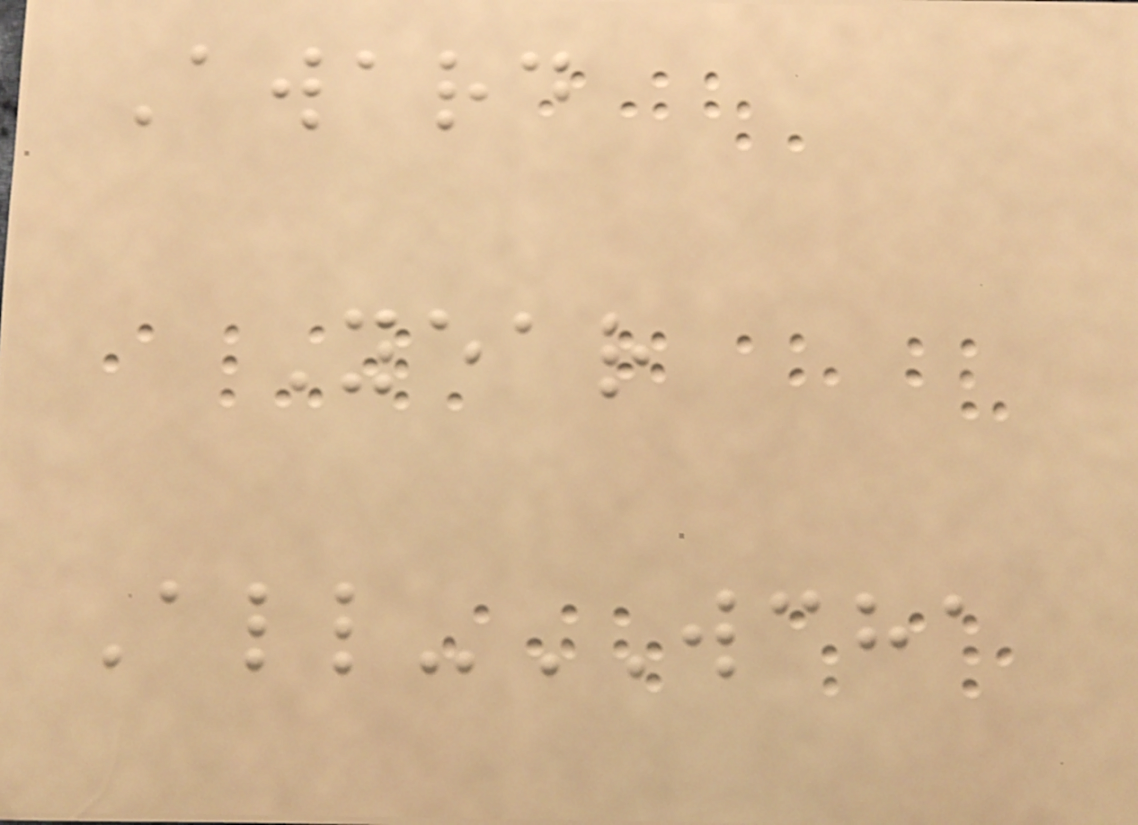Award
Year
All-WCHA
